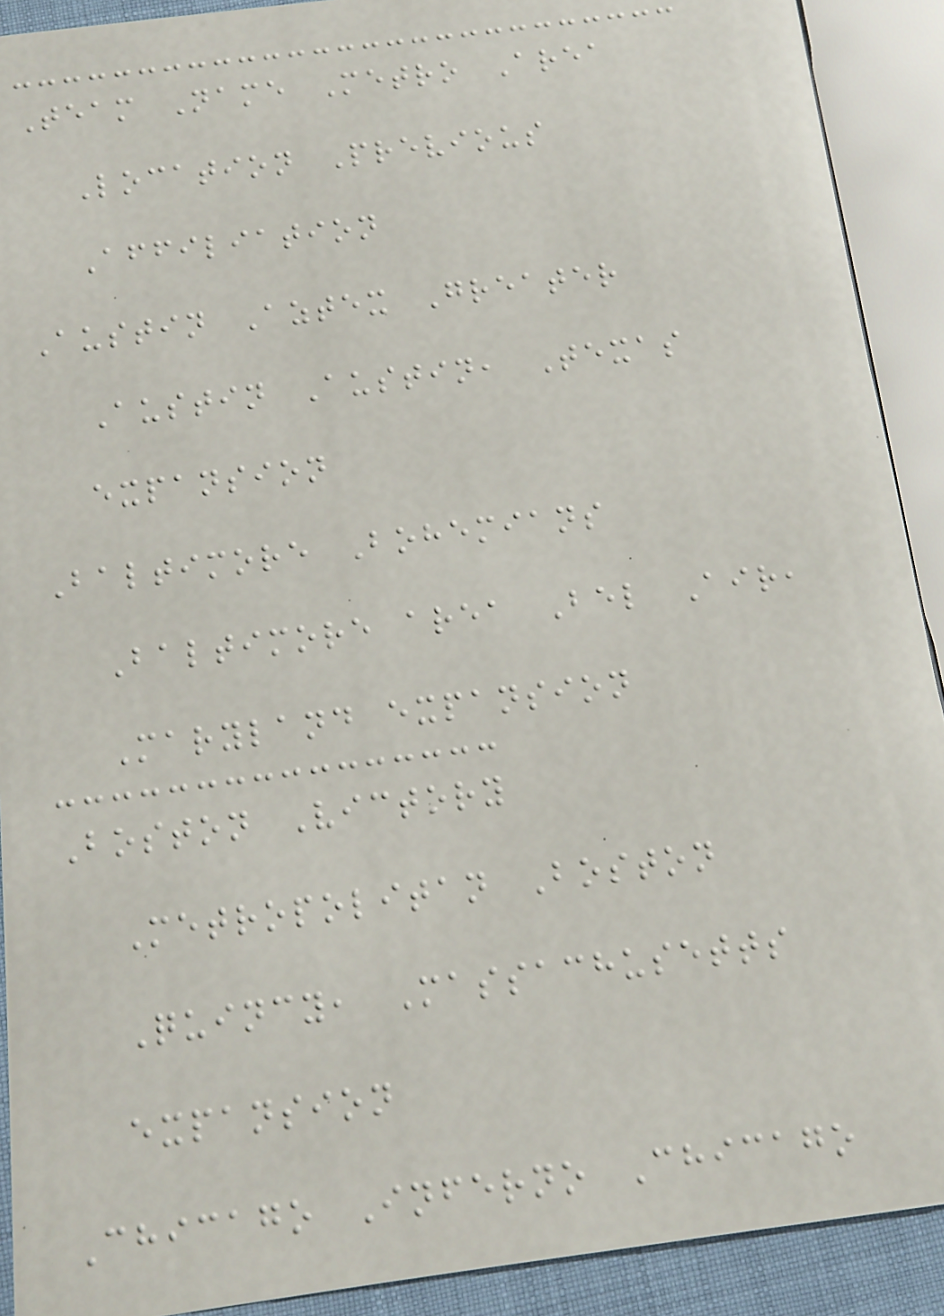Team Name Metro Area
Location Previous
Affiliation
Austin Aztex Greater
Austin Austin, Texas
expansion
Baltimore Bohemians
Baltimore area Bel Air,
Maryland expansion
Boston Victory
Metropolitan Boston
Quincy, Massachusetts
expansion
Chicago Inferno Chicago
